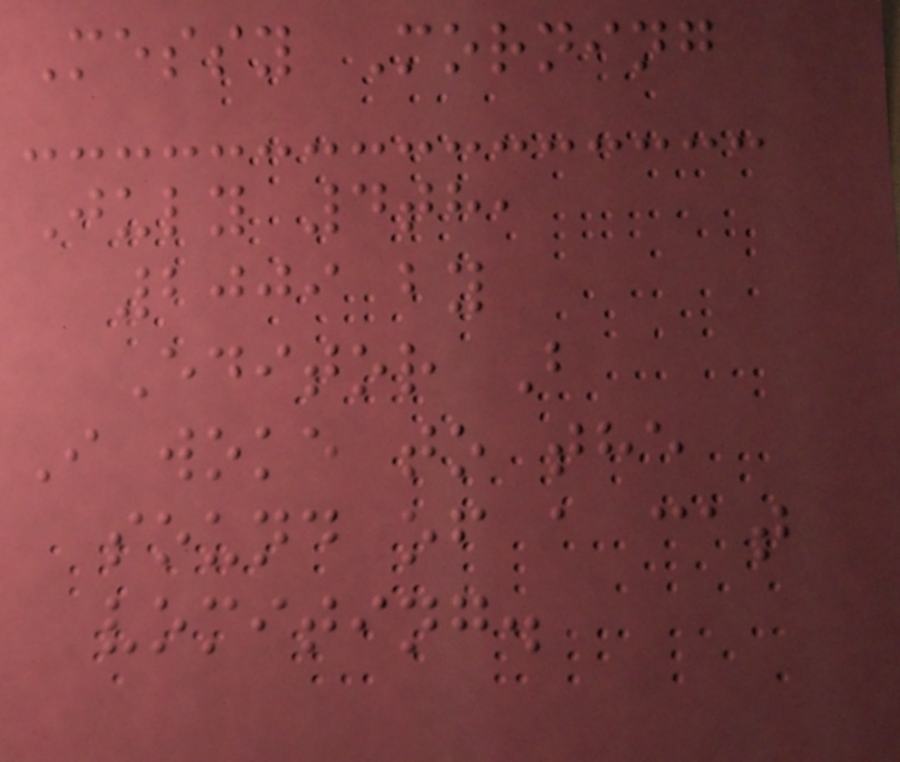Messy Morning
July 4th,
2009 by
Editor B
I woke to the
sound of a cat
vomiting.
